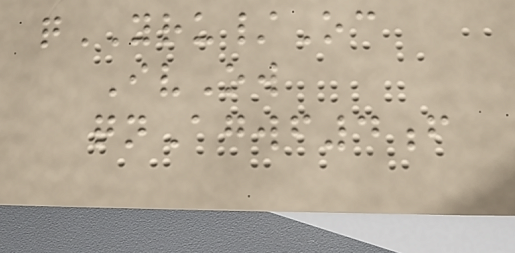qYRU/Oc
IvOw
qnAgwf4f
